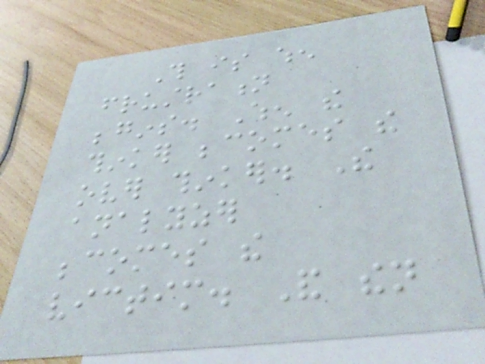This is when
frustration
begins. When the
thinker becomes the
over thinker. The
analyzer
becomes the
victim. And then
